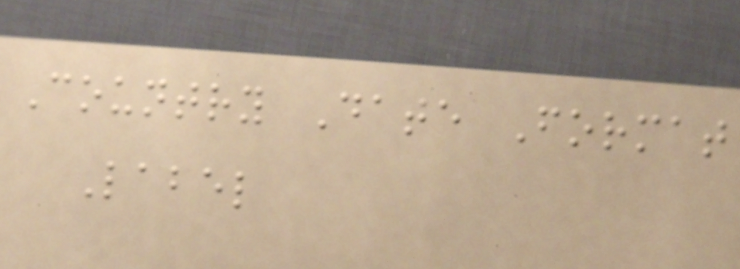Country Date Format
Label
